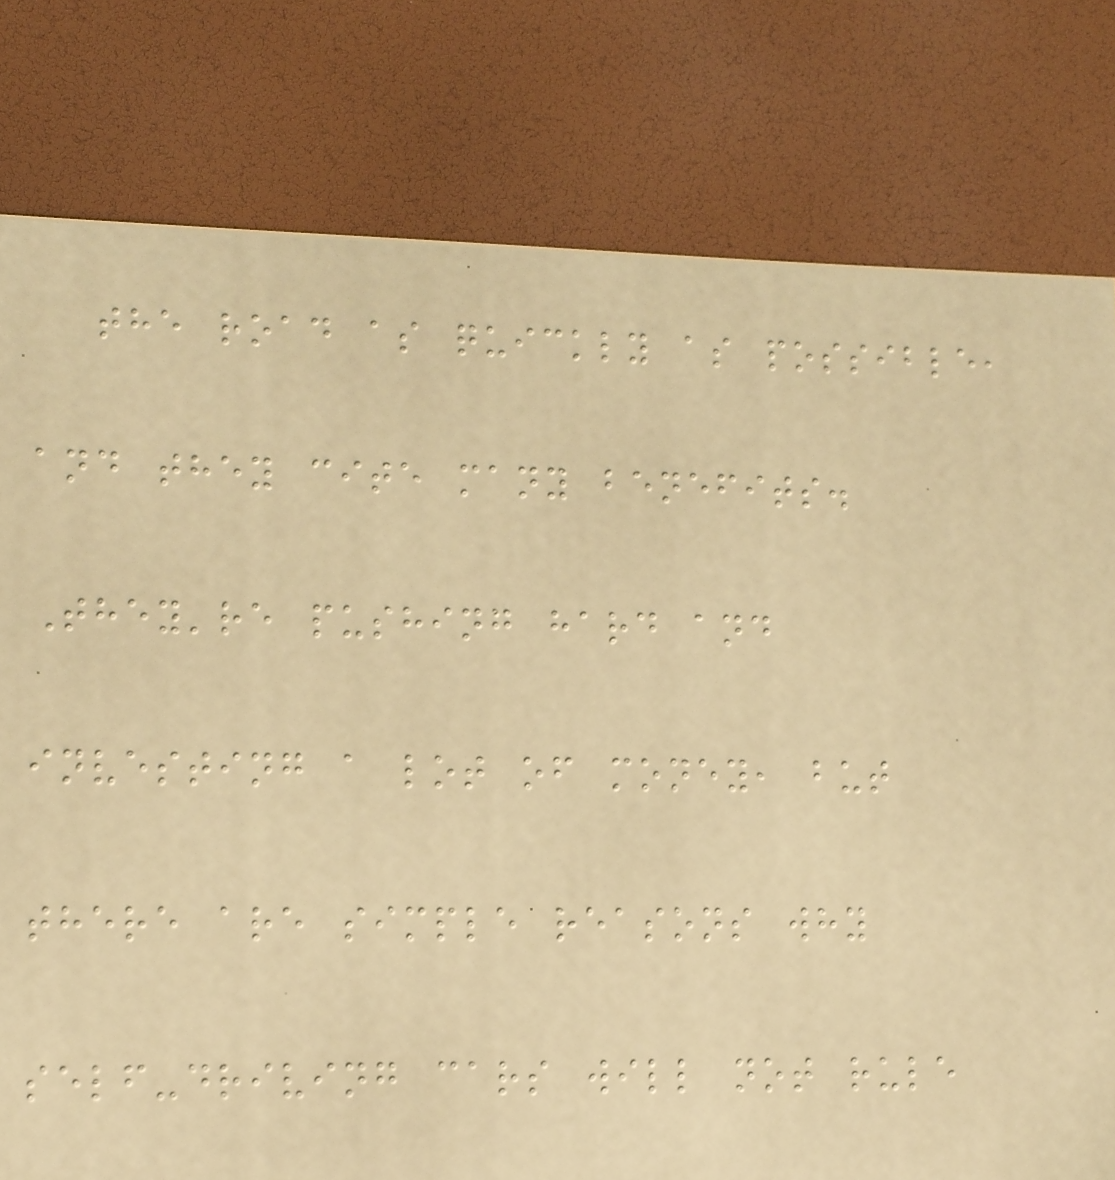the road as quickly as possible,
and they cite many benefits.
They're pushing hard and
investing a lot of money, but
there are simple reasons why
self-driving cars will not rule
